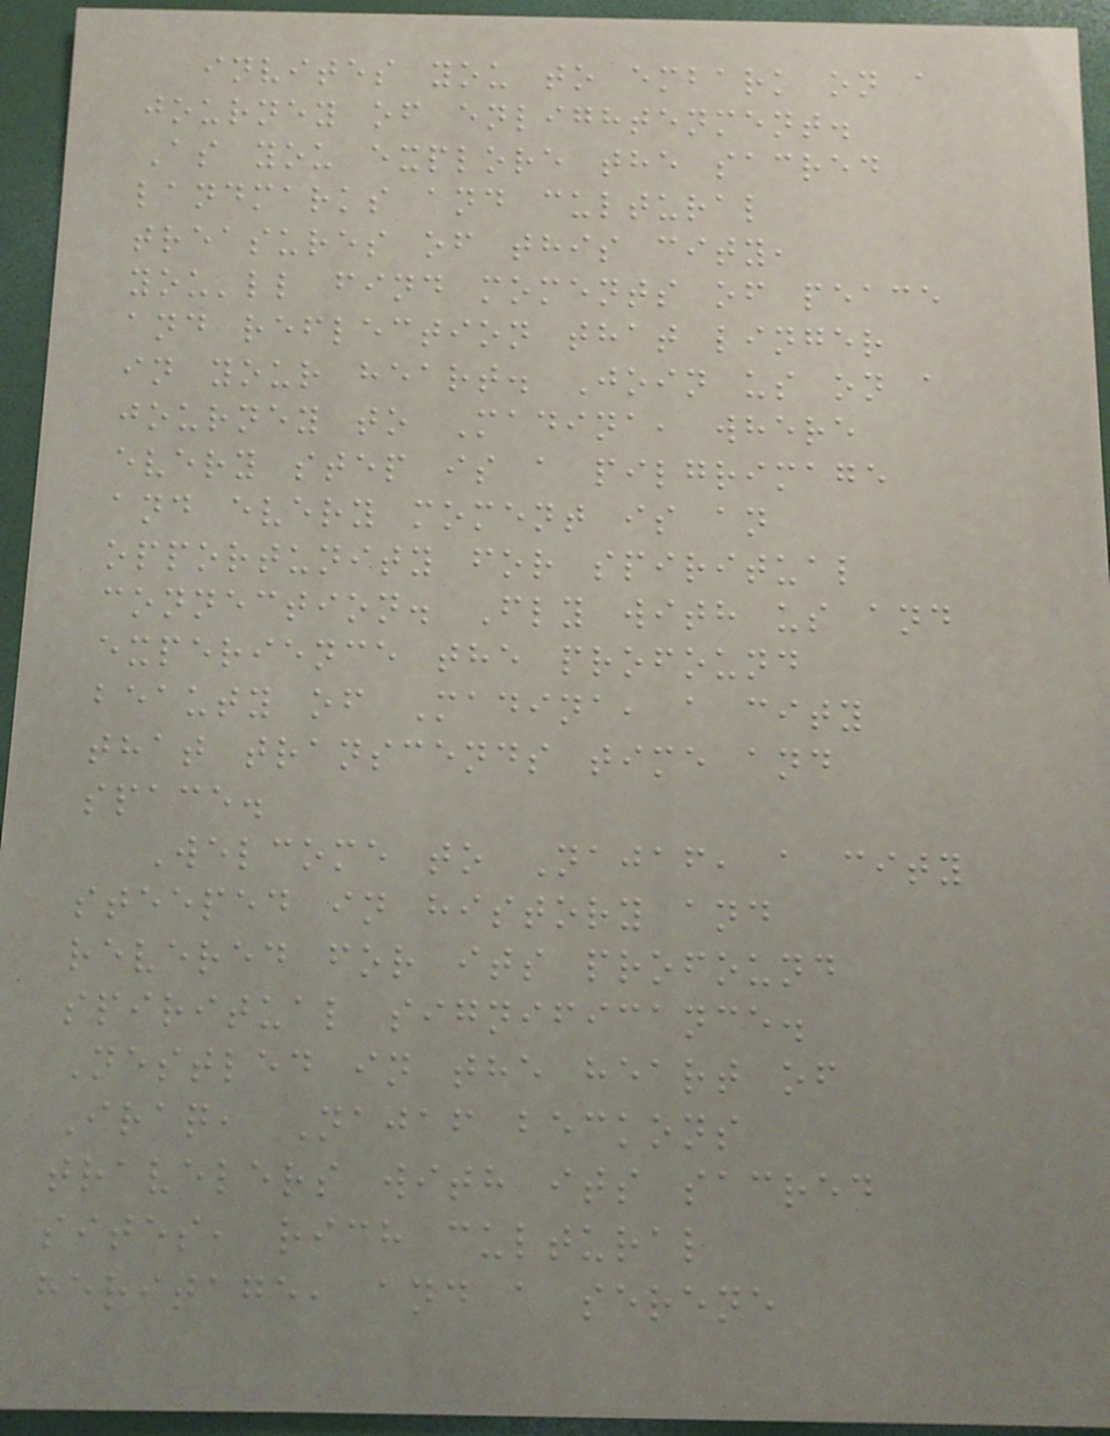invites you to embark on a
journey of enlightenment.
As you explore the sacred
landmarks and cultural
treasures of this city,
you'll find moments of peace
and reflection that linger
in your heart. Join us on a
journey to Madina, where
every step is a pilgrimage
and every moment is an
opportunity for spiritual
connection. Fly with us and
experience the profound
beauty of Madina, a city
that transcends time and
space.
Welcome to Najaf, a city
steeped in history and
revered for its profound
spiritual significance.
Nestled in the heart of
Iraq, Najaf beckons
travelers with its sacred
sites, rich cultural
heritage, and a serene
